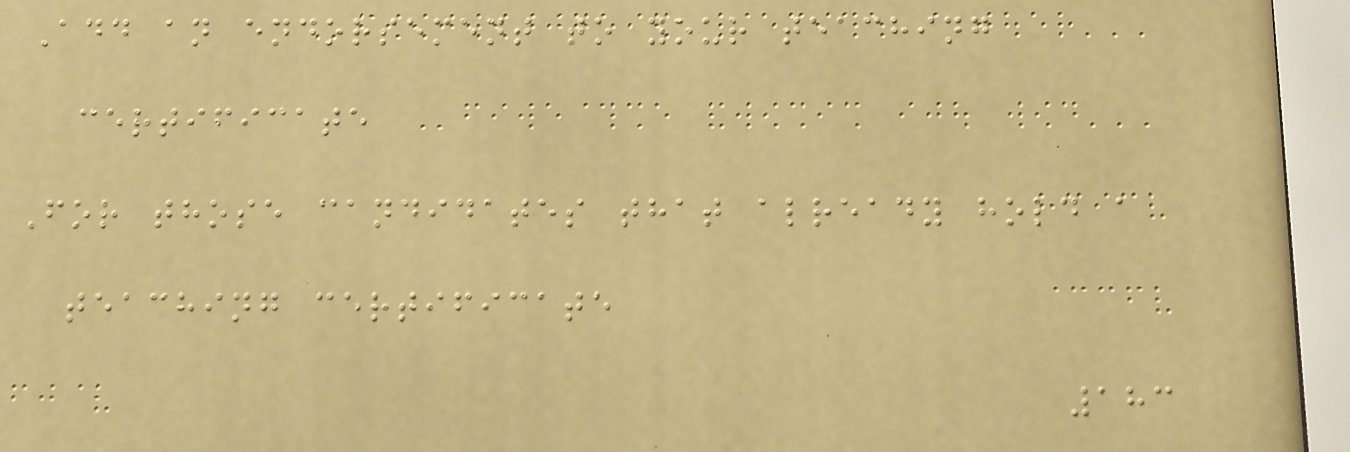Add an endorsement to your teaching
certificate
For those candidates that already hold a
teaching certificate
183
